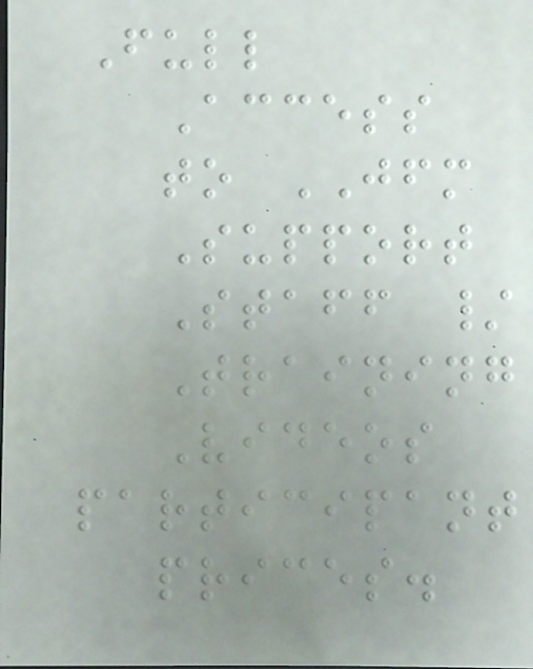Full
Access
to JFM
Support
Staff /
Training
Videos
participant
prices.
